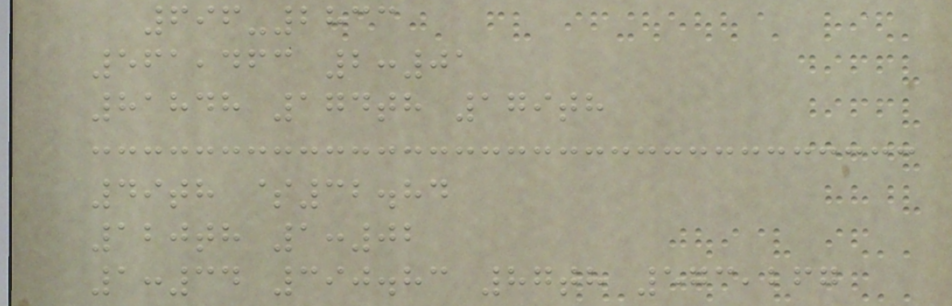696-2833
561,463 2:01
81848 174th 179th
49th $32.84
120th 1:02
1:34 390.83 87th 573,267
